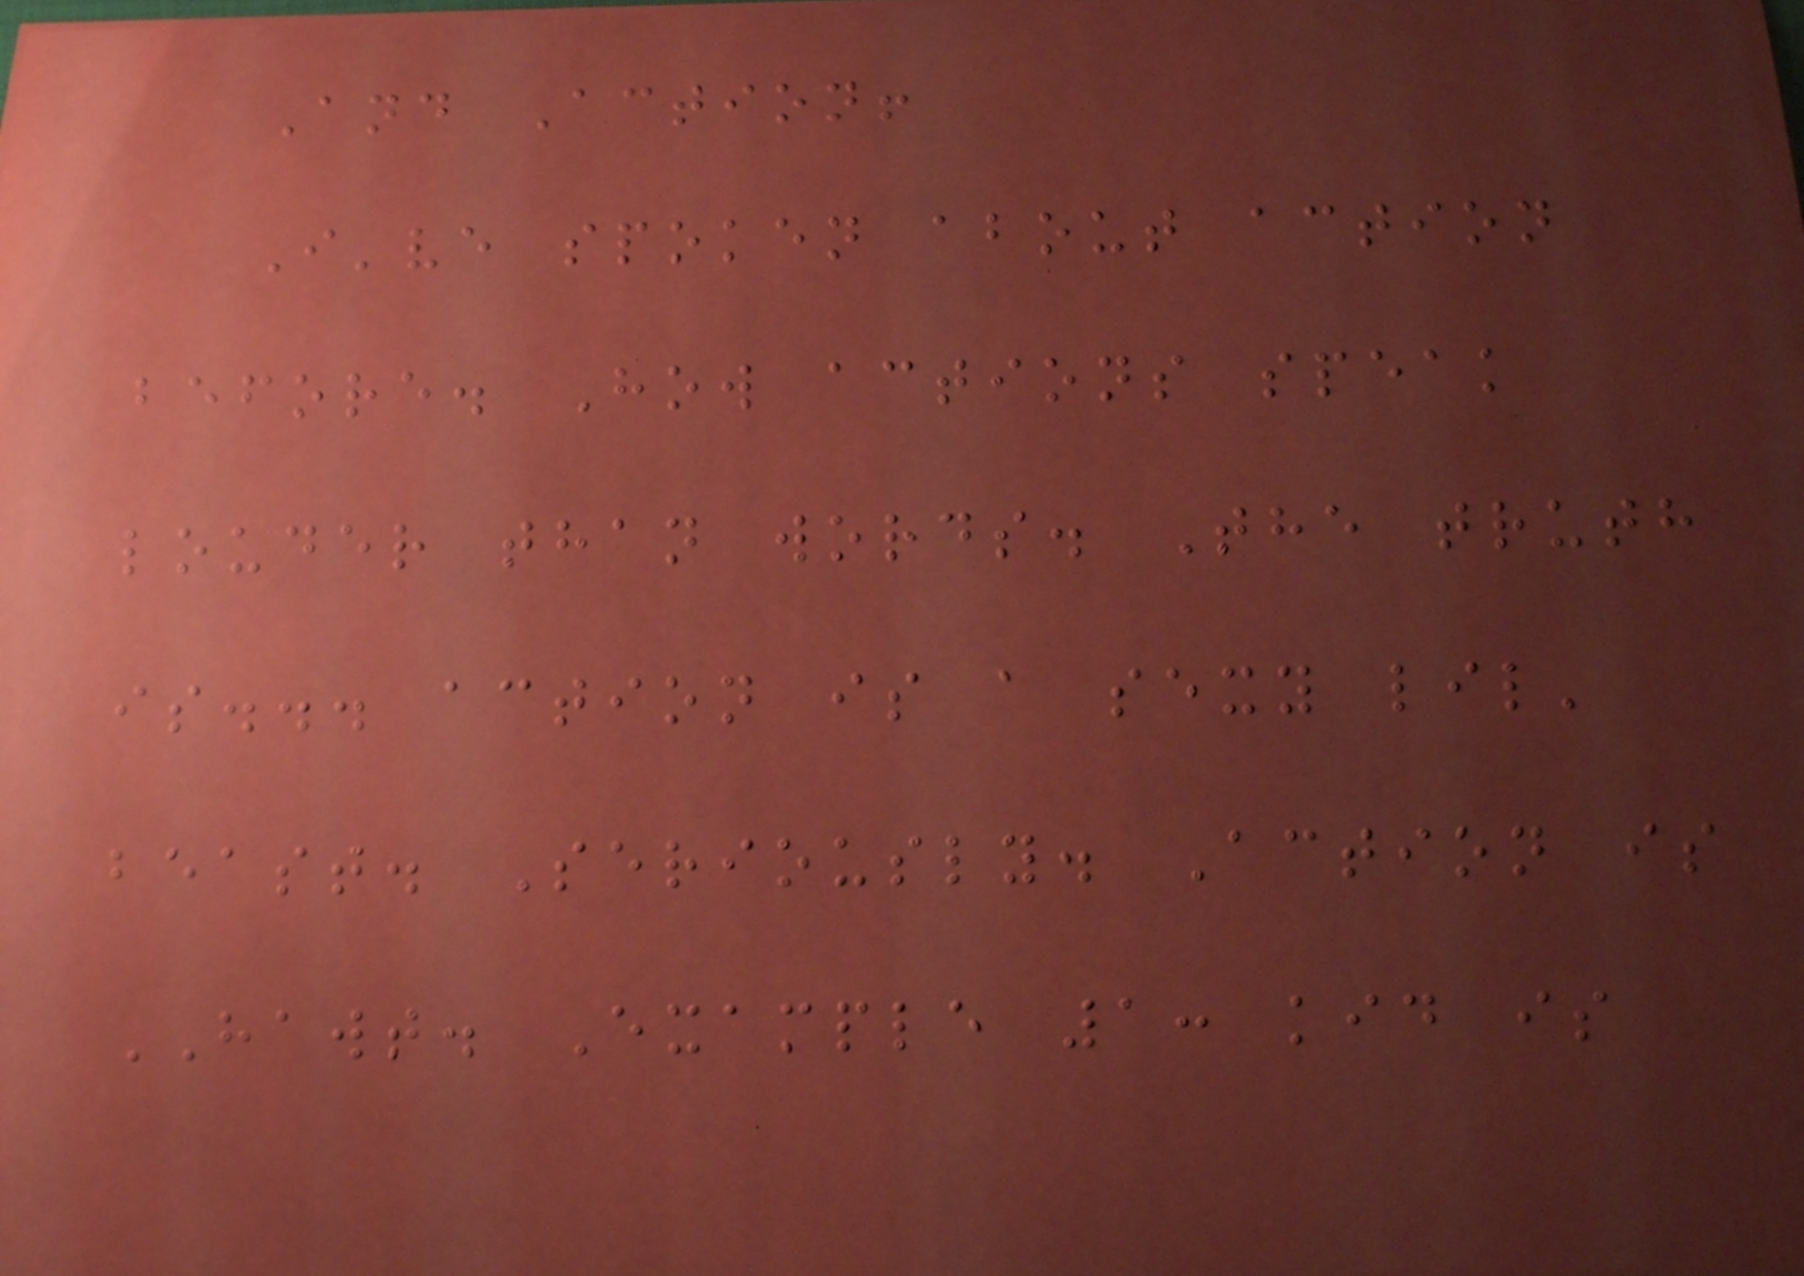And Action!
I've spoken about action
before. How actions speak
louder than words. The truth
is... action is a sexy lil'
beast. Seriously. Action is
HAWT. Example 1: kid is
